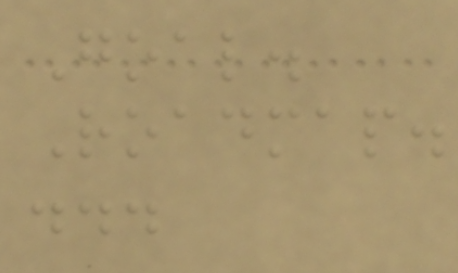Goal.
Roadmap.
...
